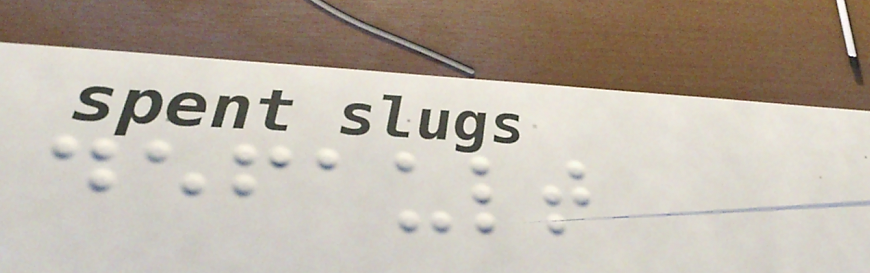default
